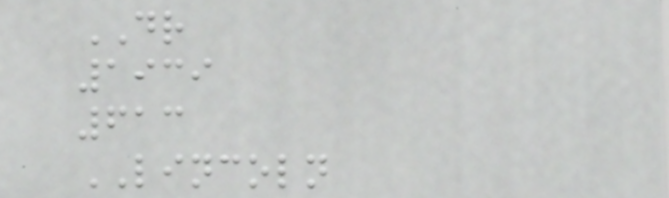DR
1939
613
LINCOLN
